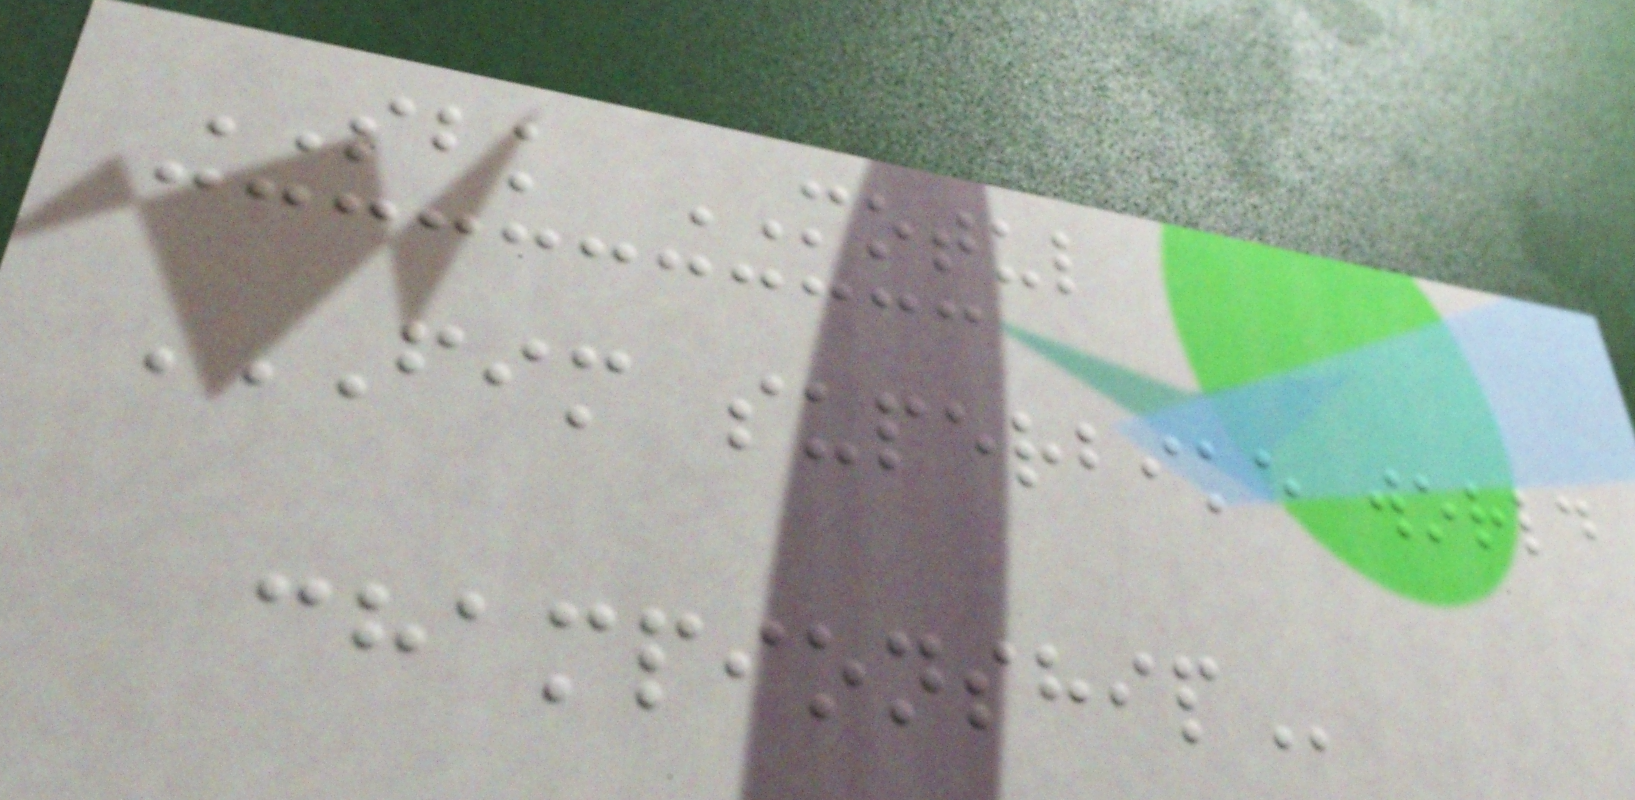SBK MOTUL
FIM SUPERBIKE WORLD
CHAMPIONSHIP
